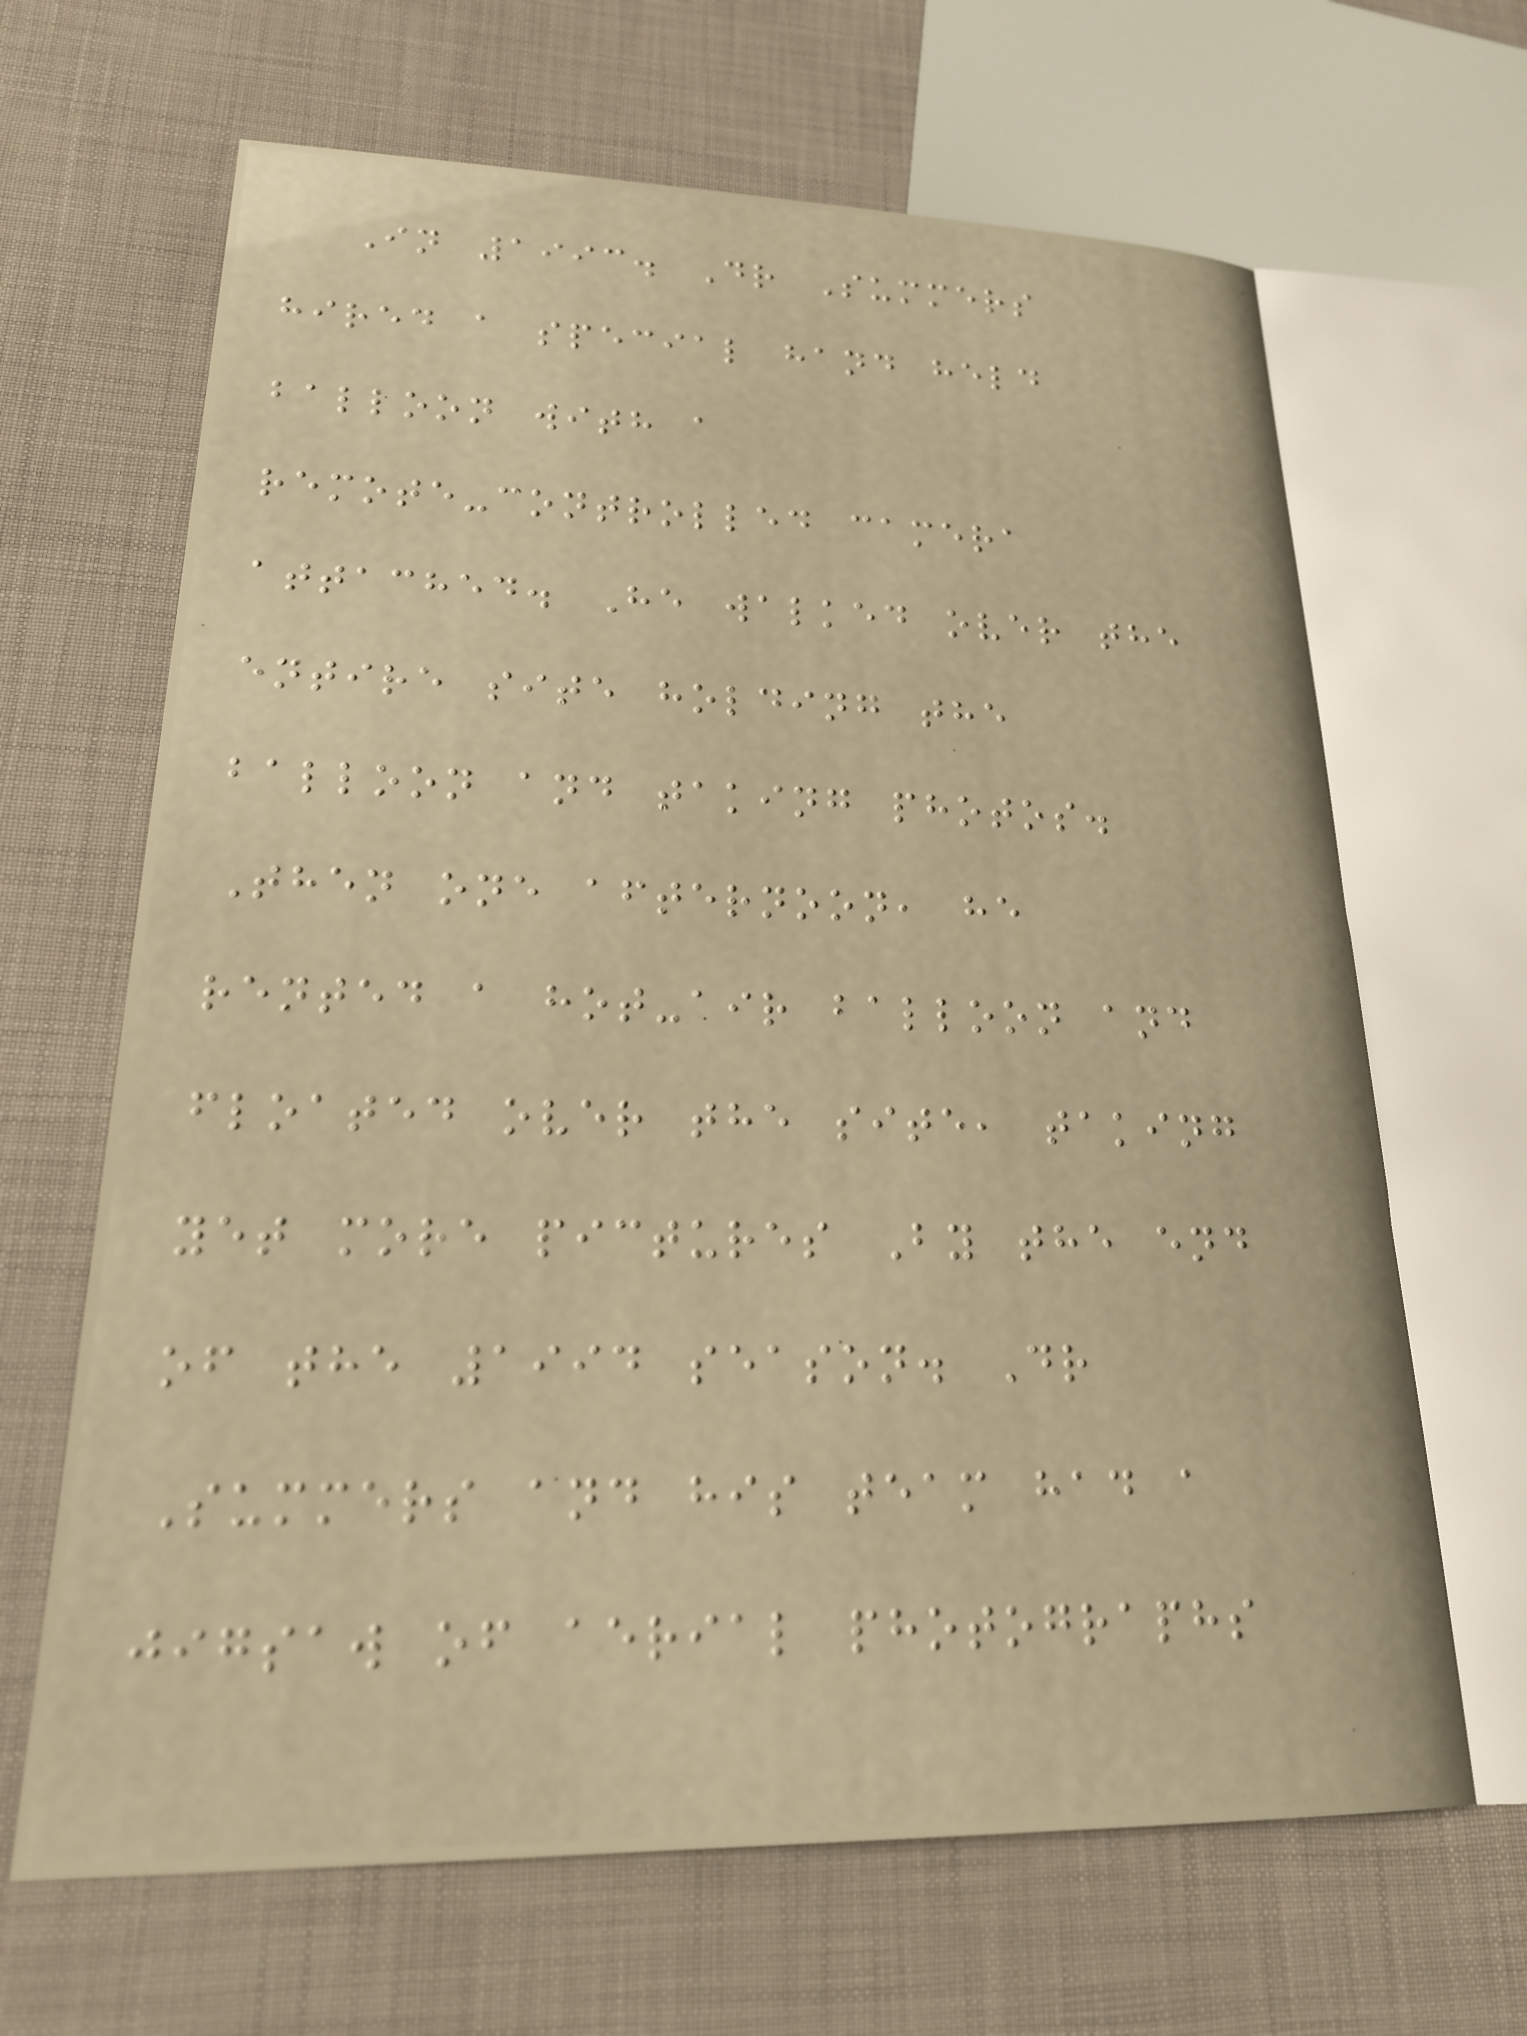In 1993. Dr Summers
hired a special hand held
balloon with a
remote-controlled camera
attached. He walked over the
entire site holding the
balloon and taking photos.
Then one afternoon, he
rented a hot-air balloon and
floated over the site, taking
yet more pictures By the end
of the 1994 season. Dr
Summers and his team had a
jigsaw of aerial photographs
